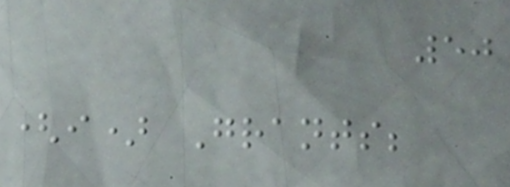50
(i) Grants;
